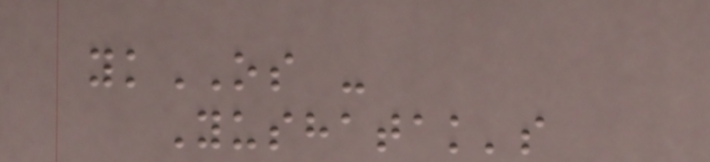ykOS -
Yushatak's
